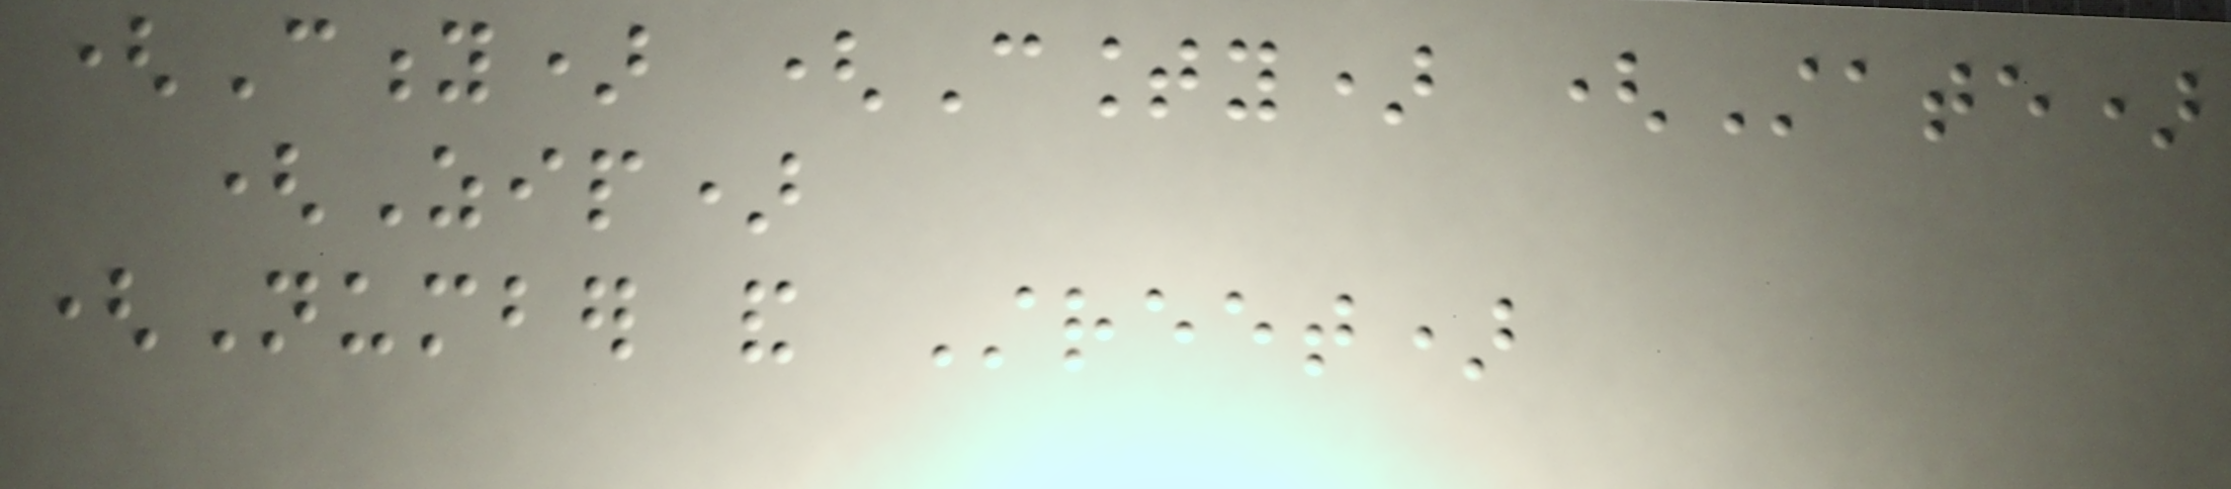(City) (County) (State)
(Zip)
(Number and Street)
